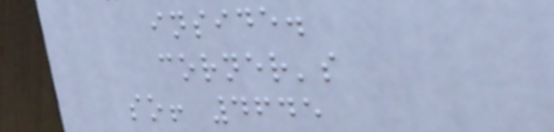inside.
corner's
so! 4645
